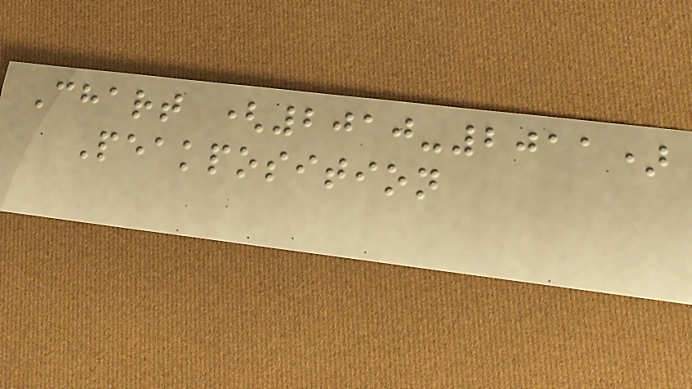Chart (2010-2011)
Peakposition
